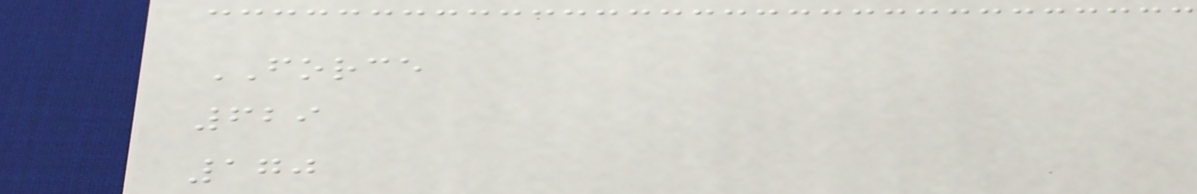FORCE
629
170
